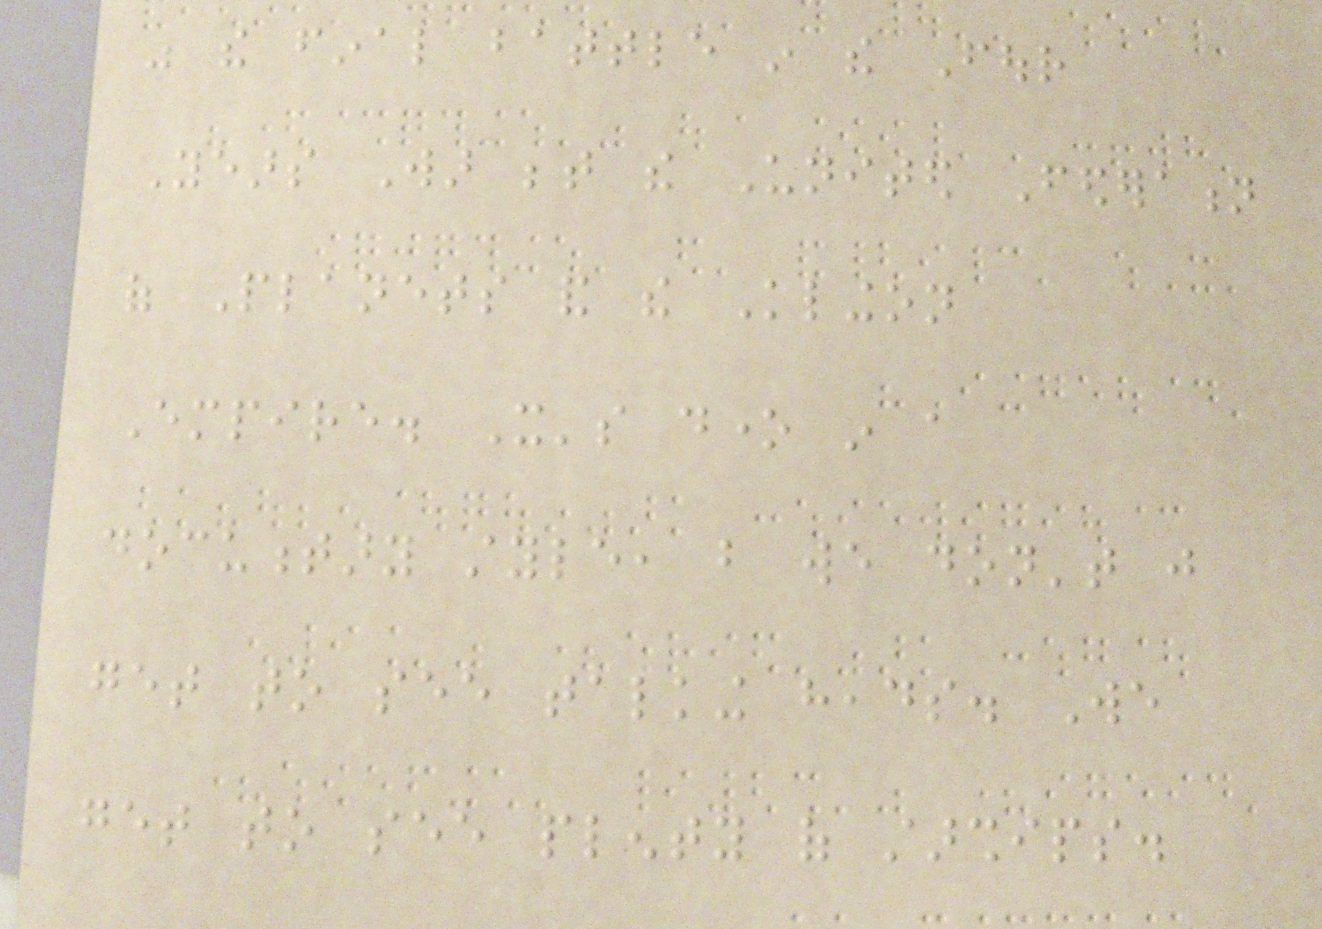was the final battle in the Four
Years War between the United Federation
of Planets and the Klingon
Empire. It's done in a
documentary style, but we don't just
get to see talking heads. We
get to see plenty of starships.
